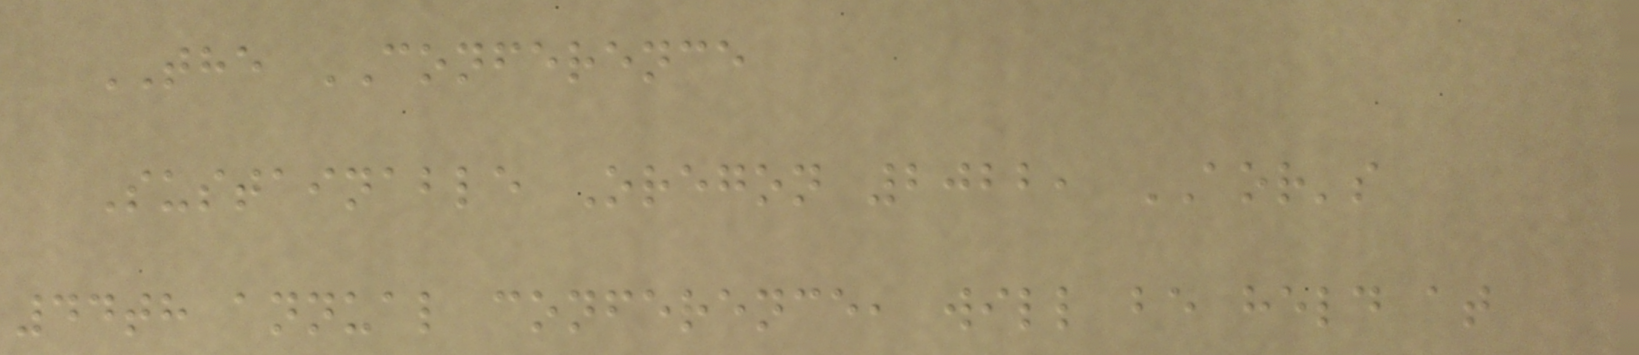THE CONFERENCE
Sustainable Oregon 2022, AOR's
44th annual conference, will be held at
